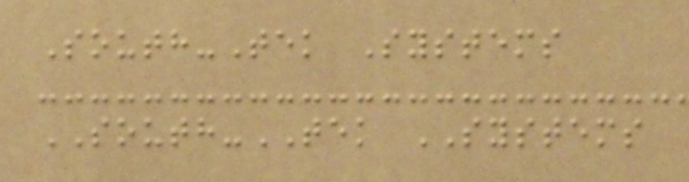South-Tek Systems
SOUTH-TEK SYSTEMS
